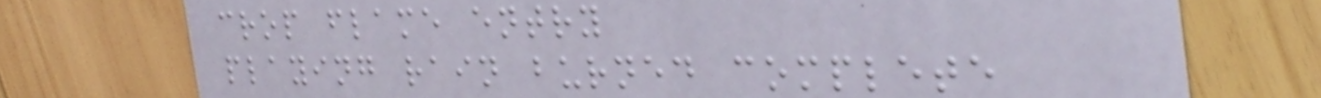crop flame entry
playing rain burned complete
